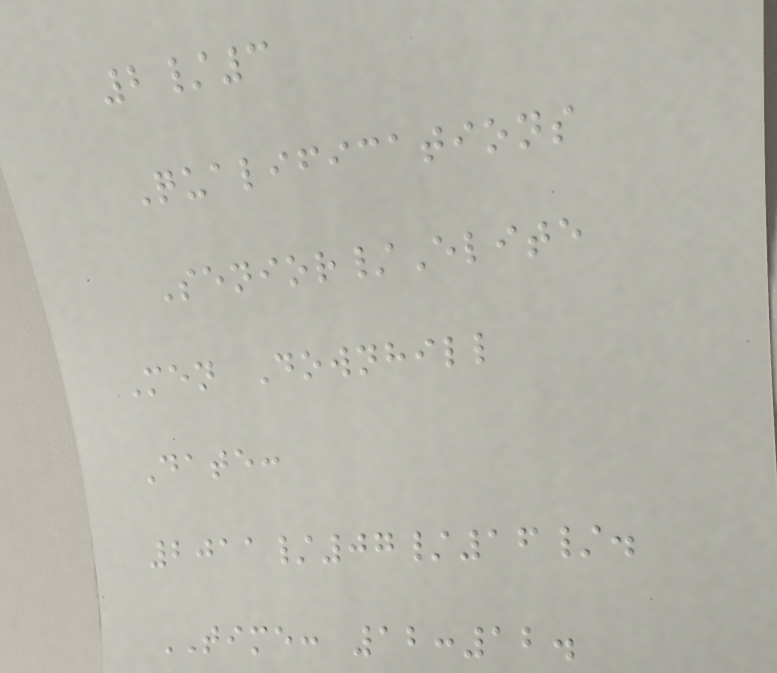2/3
Qualifications
Senior/Elite
Men Downhill
Date:
2011/07/16/.
TIME: 12:12.
